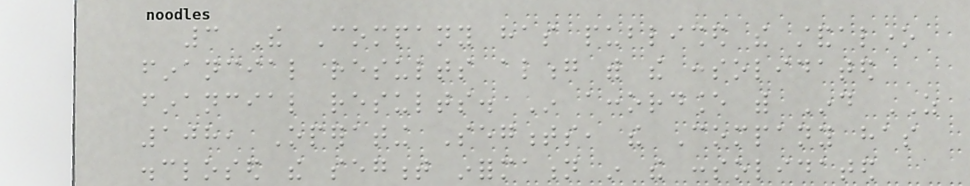3 The Company has published the standalone
financial results along with the consolidated
financial results. In accordance with Ind AS
108, Operating Segments, the Company has
disclosed the segment information in the consolidated
